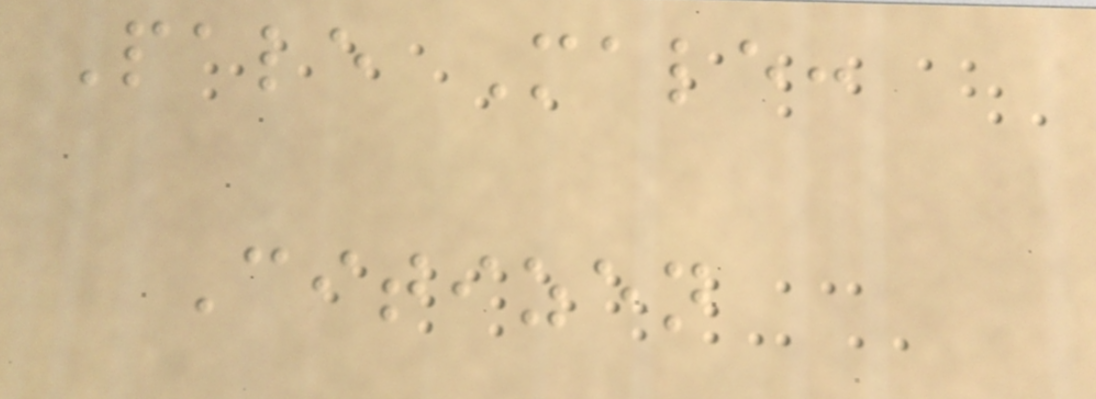Pale Male:
Citizen
